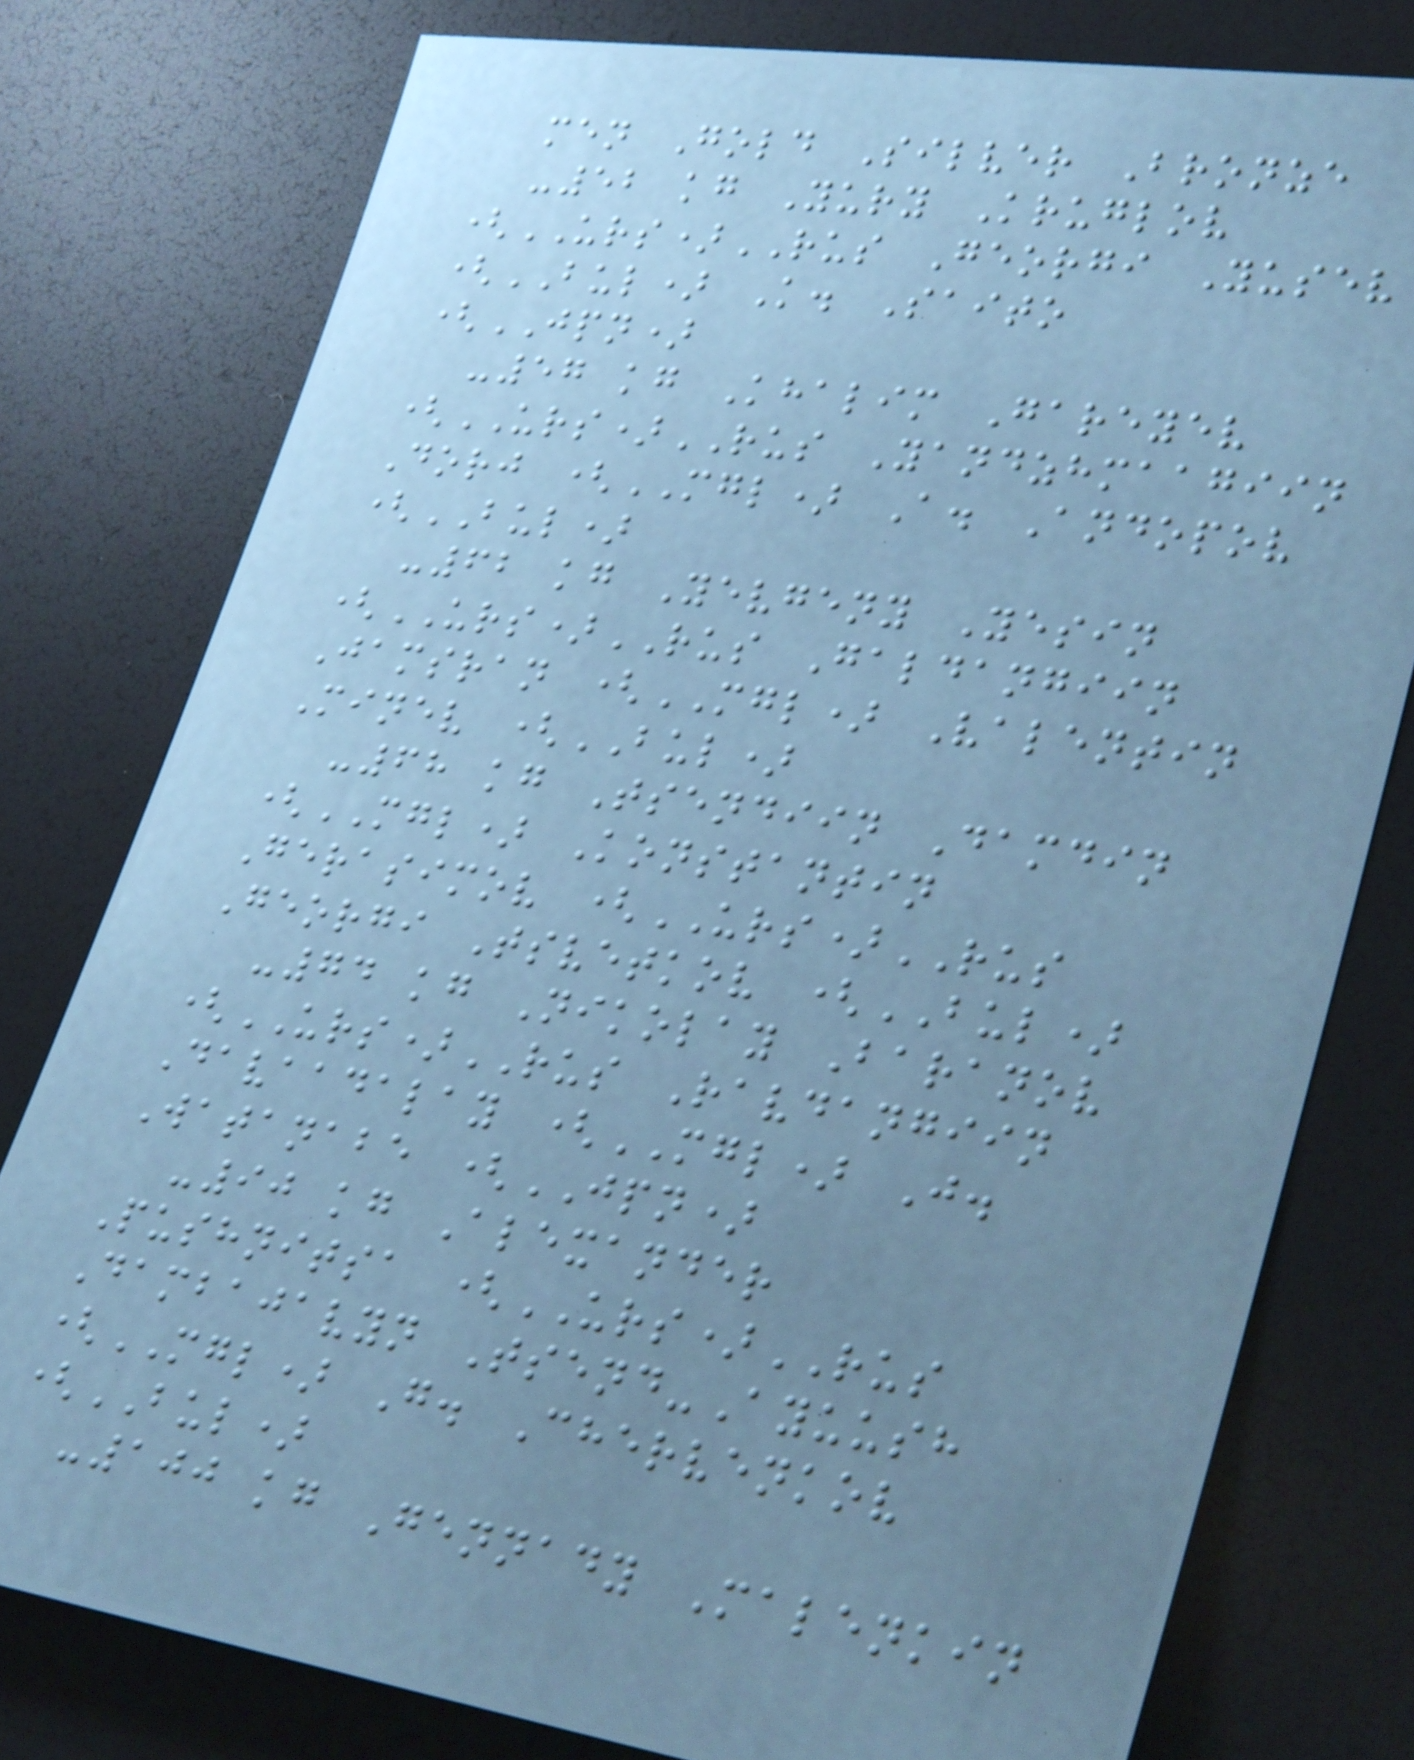men Gold Silver Bronze
-52 kg Yury Kruglov
(URS)RUS Georgi Yusev
(BUL) K. Saito
(JPN)
-57 kg Khalim Gareyev
(URS)RUS Yandzhmaagiin
Dorj (MGL) A. Andopov
(BUL)
-62 kg Yevgeny Yesin
(URS)RUS Galdangiin
Jamsran (MGL) Valentin
Minev (BUL)
-68 kg Tsendiin Damdin
(MGL) Konstantin
Gerasimov (URS)RUS
Georgi Tsvetkov (BUL)
-74 kg Nikolay Baranov
(URS)RUS Ravdangiin
Davaadalay (MGL) J.
Watanabe (JPN)
-90 kg Alexander
Pushnitsa (URS)RUS
Dambajavyn Tsend-Ayuush
(MGL) G. Chervenkov
(BUL)
-100 kg Gennady Malenkin
